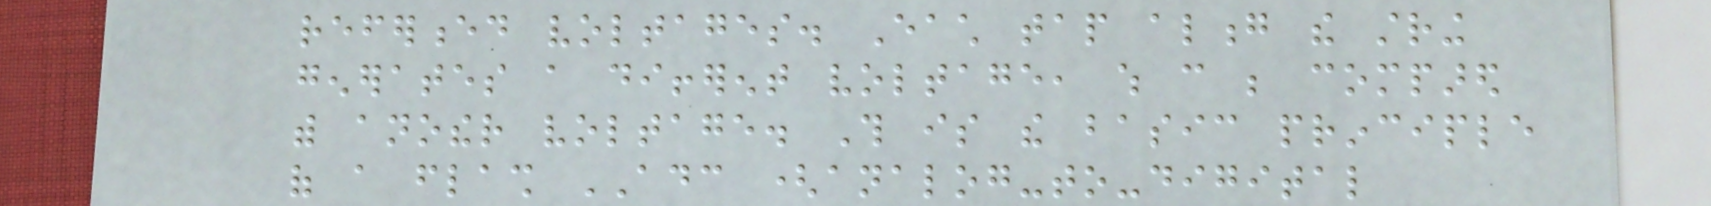referenced voltages. Each tap along the string
generates a different voltage, which can be compared
with another voltage. This is the basic principle
of a flash ADC (analog-to-digital
